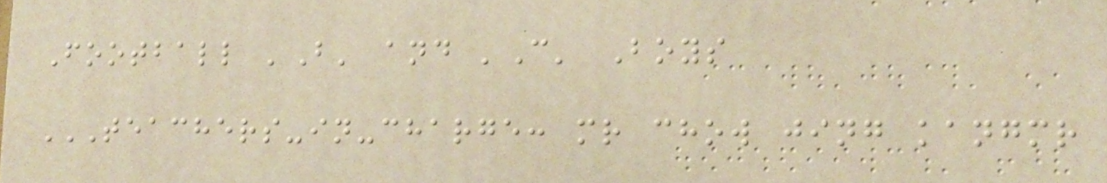Football 'B' and 'C' Boys
TEACHERS-IN-CHARGE: MR CHOW JING KANGMR
